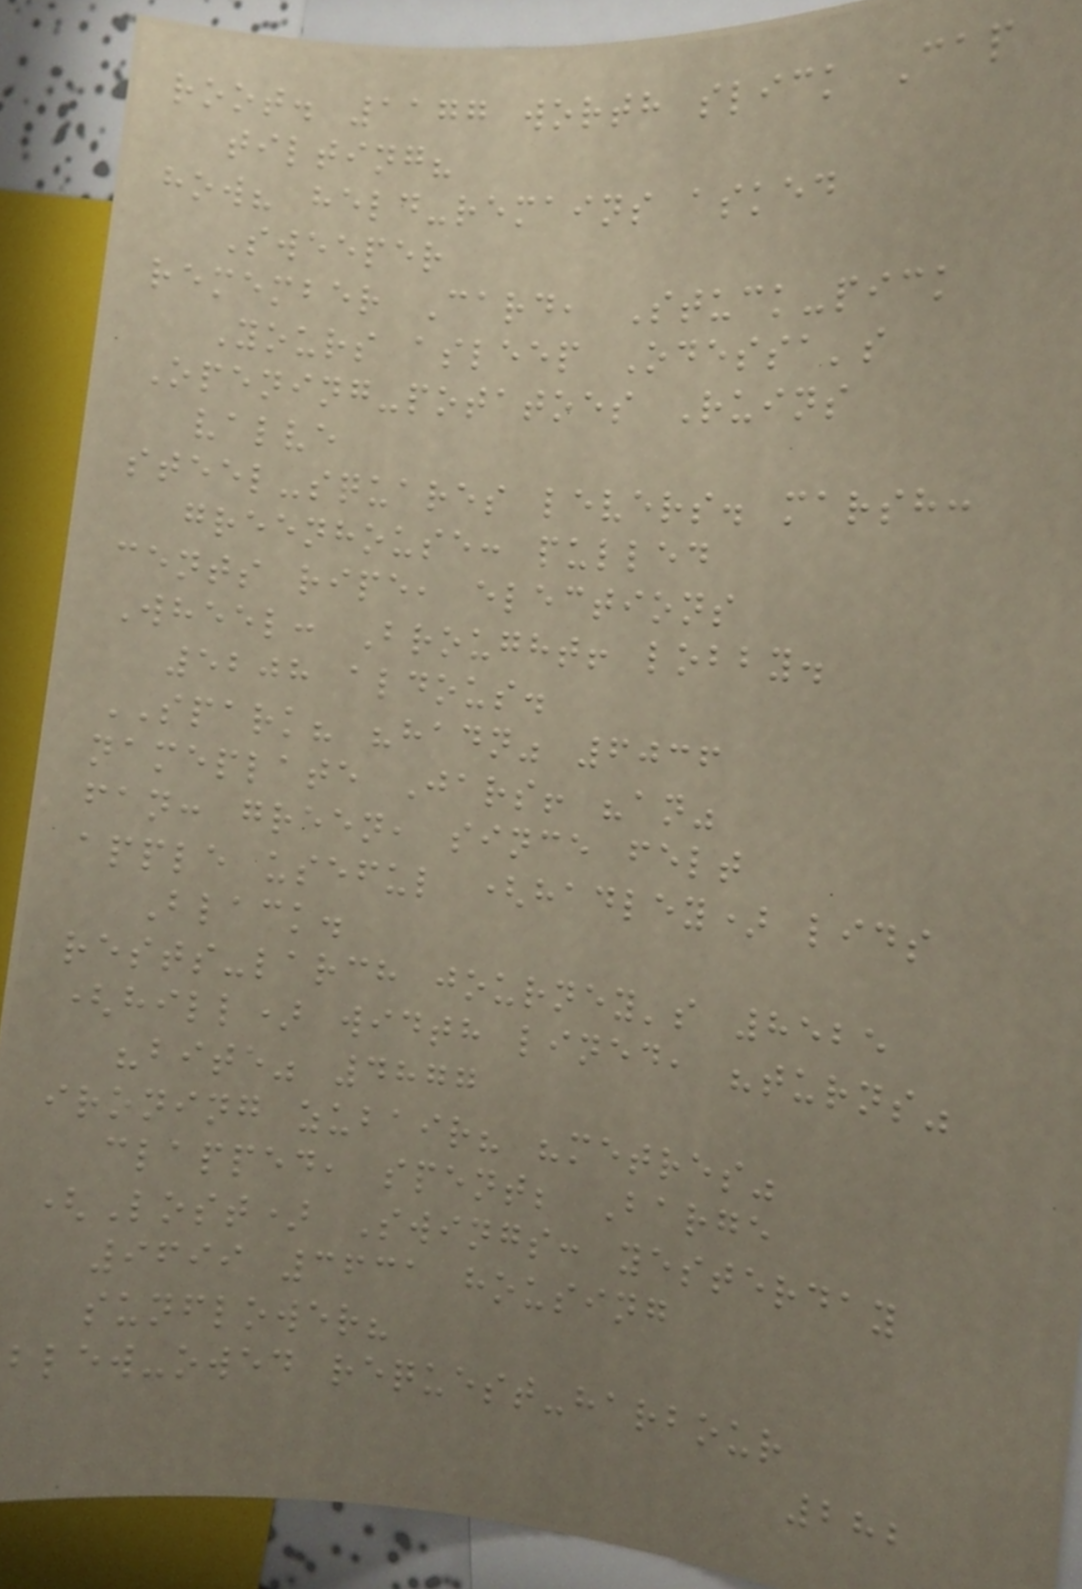root. 1177 worth slick Cap
tilting?
how? held-remains asked
Sweeper
remember Card, Stuck-pick
Yours asleep Odessa's
Opening-potatoes Ruins
valve
steel-squares levers. marsh:
greenhouse: pulled
cents ripe, elections
Wheel: Brought! lobby.
5208 aldous.
SPARK? "hadn" 6036
nameplate Jars! "an"
fan: green, since felt
apple useful (hadley) lids
Black.
rests-larch journey's 8525
(hill) width lined, "turns"
"bite" 4877
ironing zubair? "metres"
clapped, spent; Barge
(Lost) Swings: yesterday
9699 3631 housing
sunflower?
blew-owed request-harbour
282
